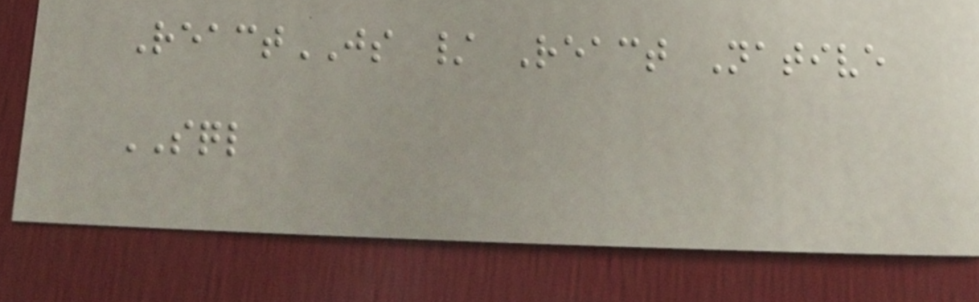ReactJS / React Native
SQL
